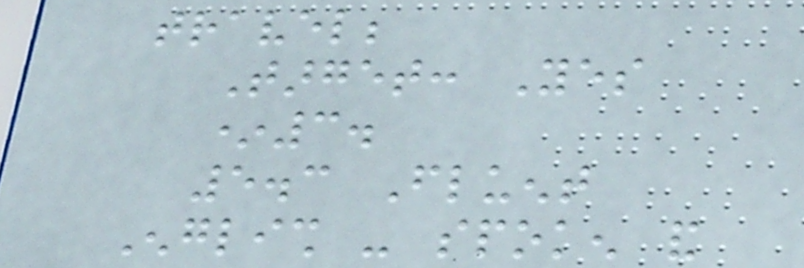travel;
Target: Yes
*3.
5.3 Fluent
English - spoken and
